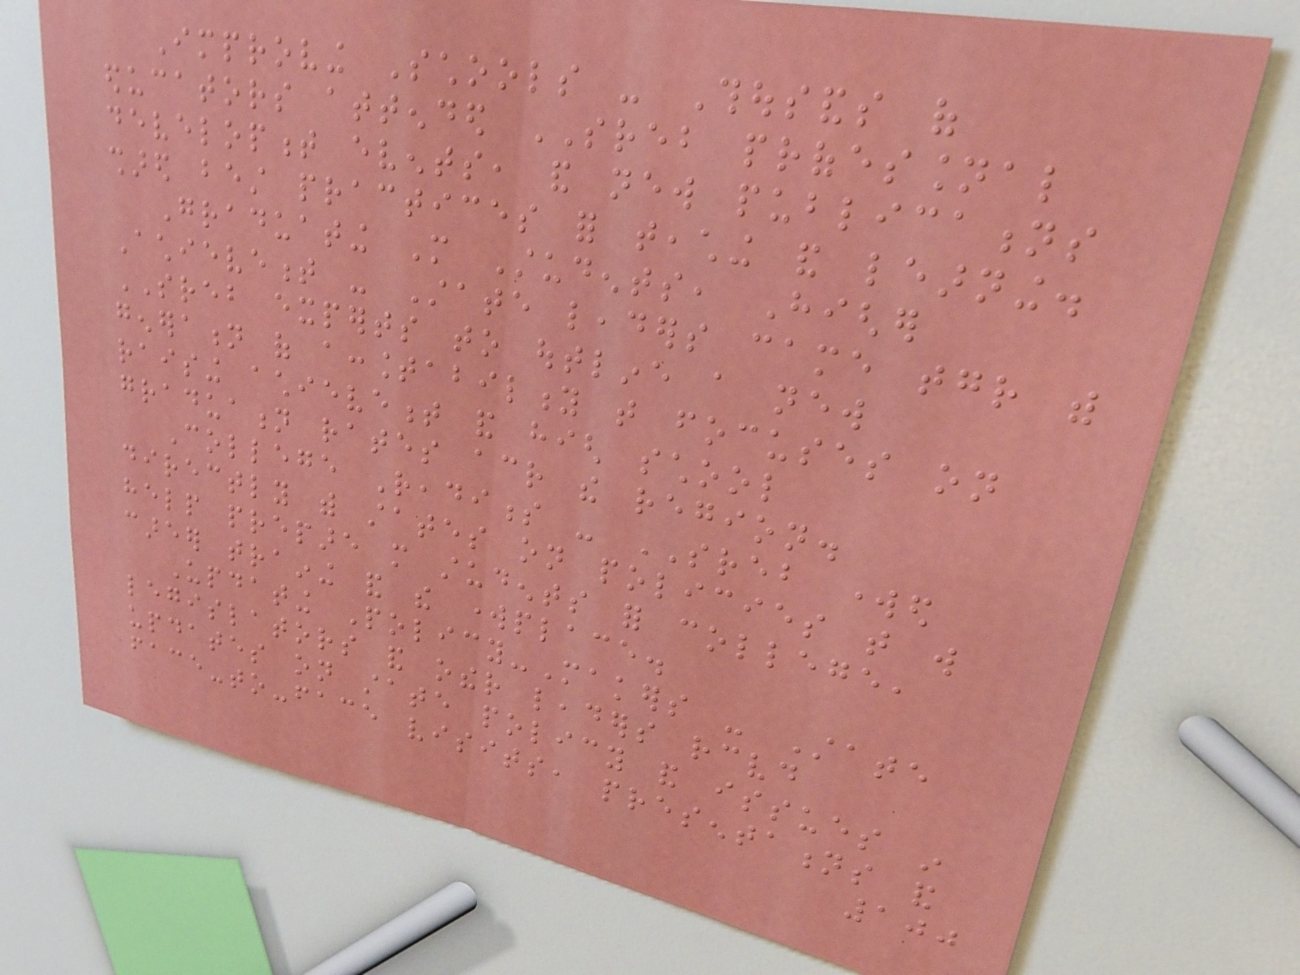Improving Schools - Thousands of
educators attended SREB professional
development events, and new publications
shared best practices for teaching and learning.
Graduating More Students, Higher
Achievement - State leaders came together with
SREB experts to outline a new
generation of accountability that focuses on
raising achievement and high school
graduation rates across the region.
College Readiness - SREB worked
directly with states on policies that will
help prepare more students for college,
career training and the workplace.
Updating Policy-Makers - State
legislators and other leaders received
updates on state policy and issues in
face-to-face visits, presentations and
100
